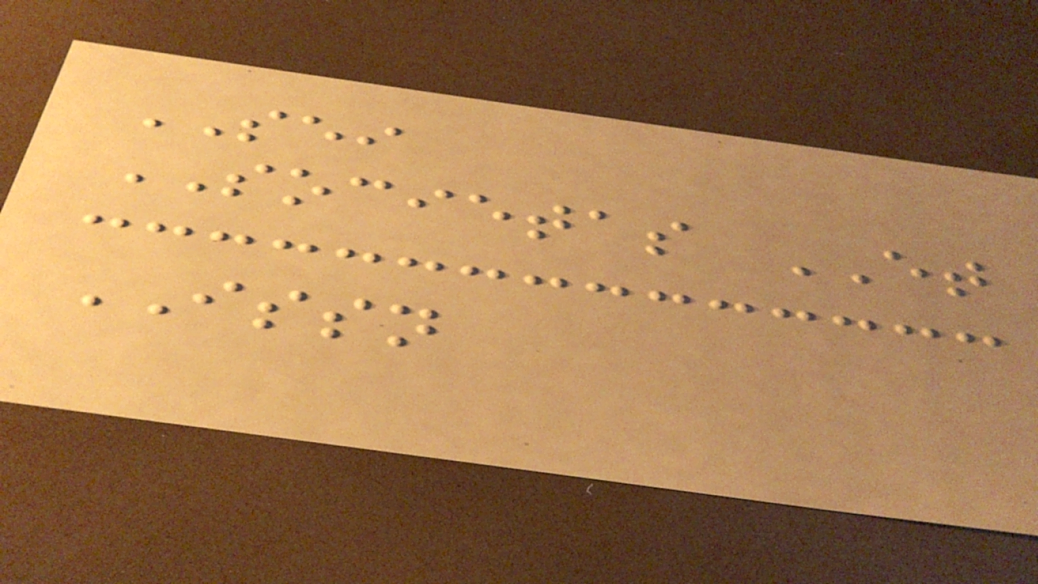SEI
SOCIETAS ET
ISSN
